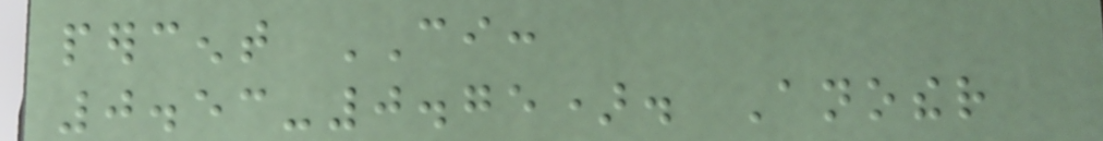percent CI:
0.53-0.75). Another
